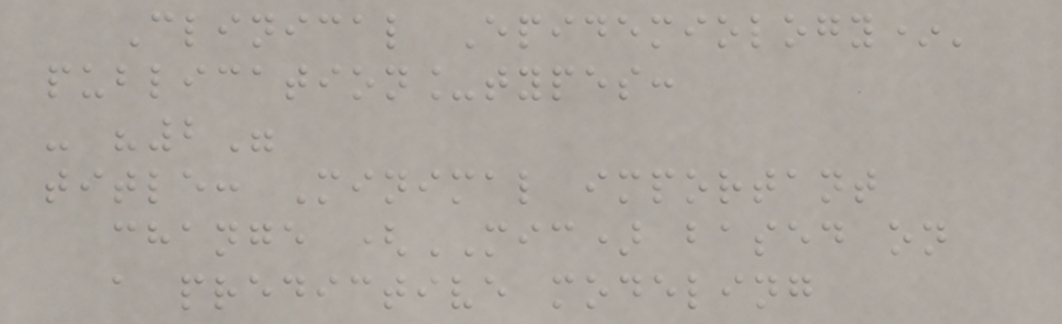Clinical Epidemiology*'
publication_types:
- "2"
title: Minimal important
change (MIC) based on
a predictive modeling
